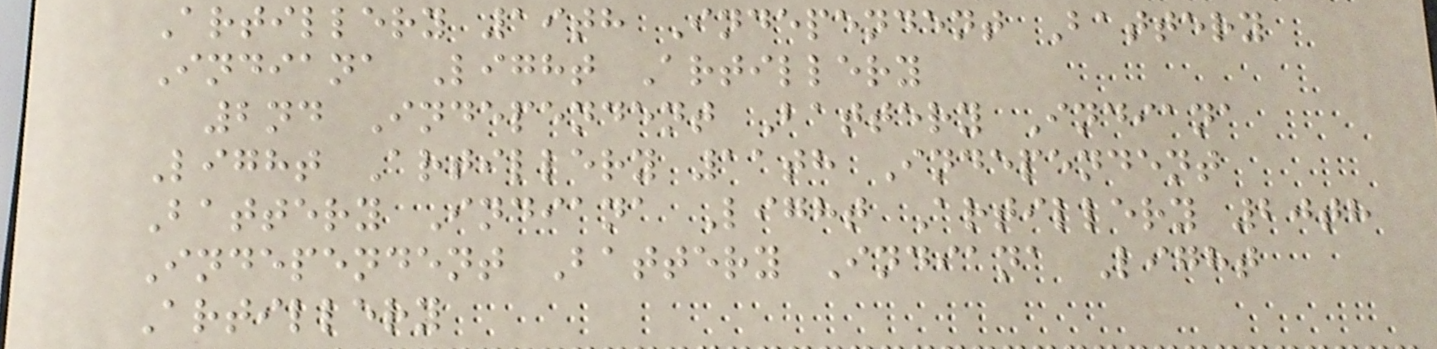Artillery 19th Independent Battery
Indiana Light Artillery
2nd Independent Battery Indiana
Light Artillery 11th Independent
Battery Indiana Light Artillery 20th
Independent Battery Indiana Light
Artillery
